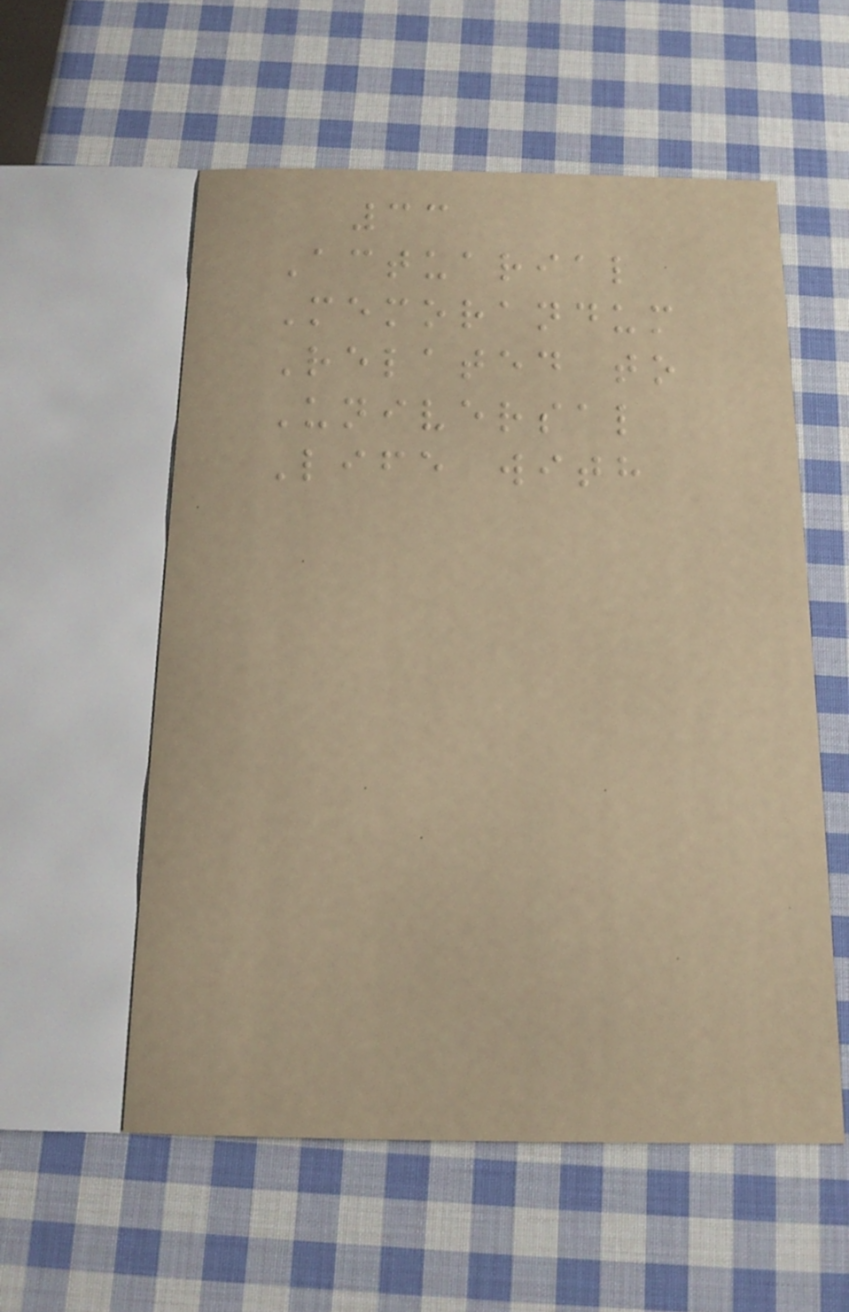33
Actuarial
Memorandum
Related to
Universal
Life with
